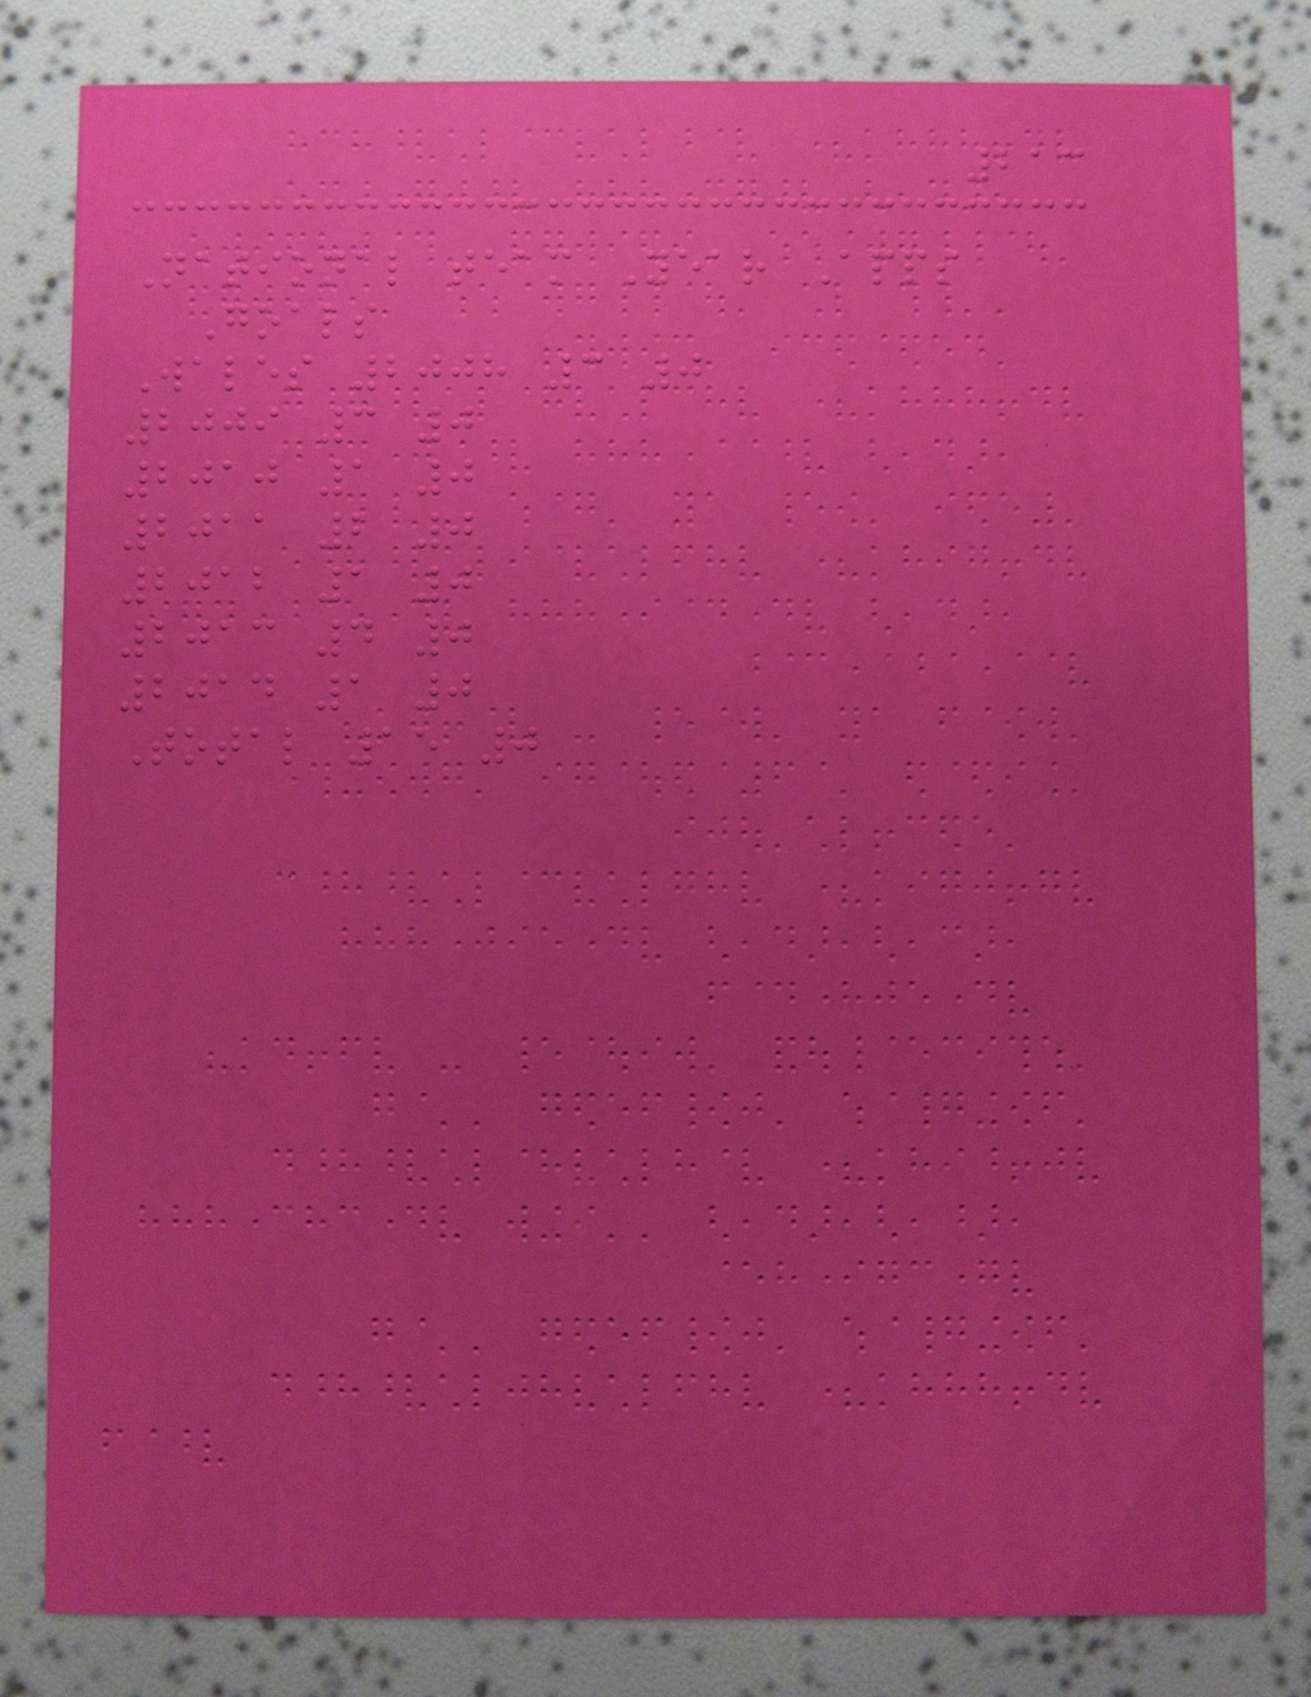213
National team Year Apps
Goals
Wales 2008 3 0
2009 3 0
2010 1 0
2011 2 0
2012 1 0
2013 4 0
2014 1 0
Total 15 0
